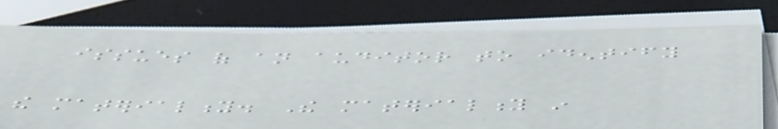issues of an auditor to identify
the materiality. The materiality in
